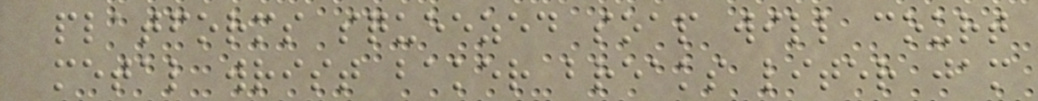platforms squeezed soap will court
metal wrist baker breaks liter jam
